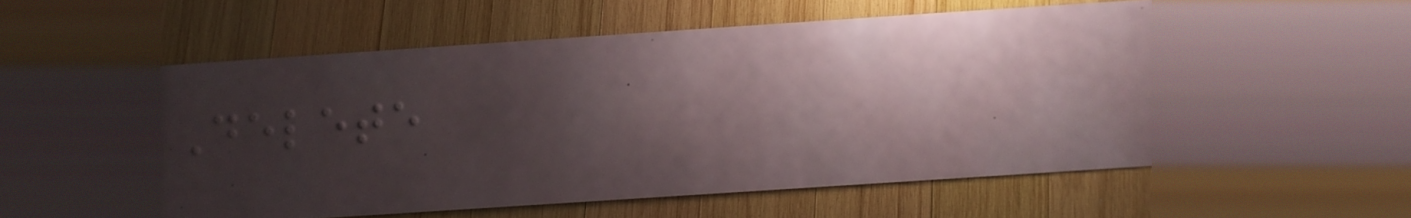Delete
